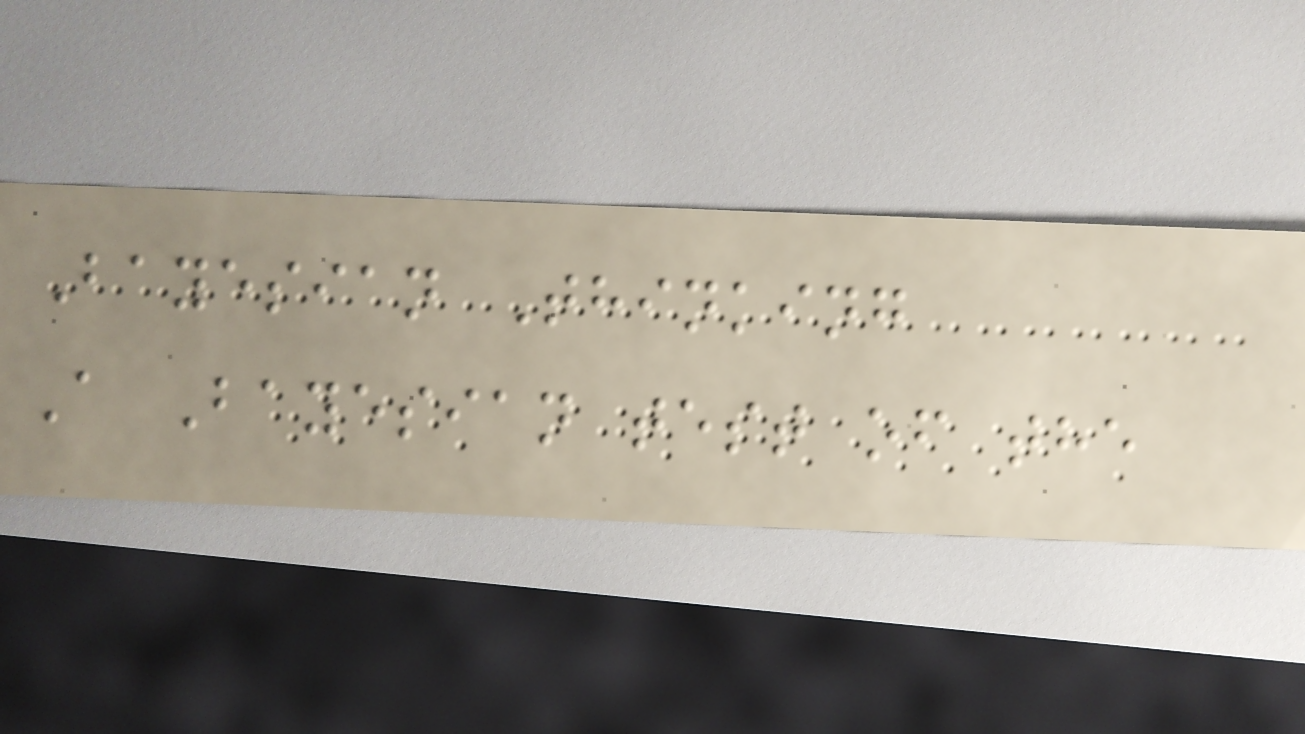Bayesian Thinking
A Bayesian test of the
